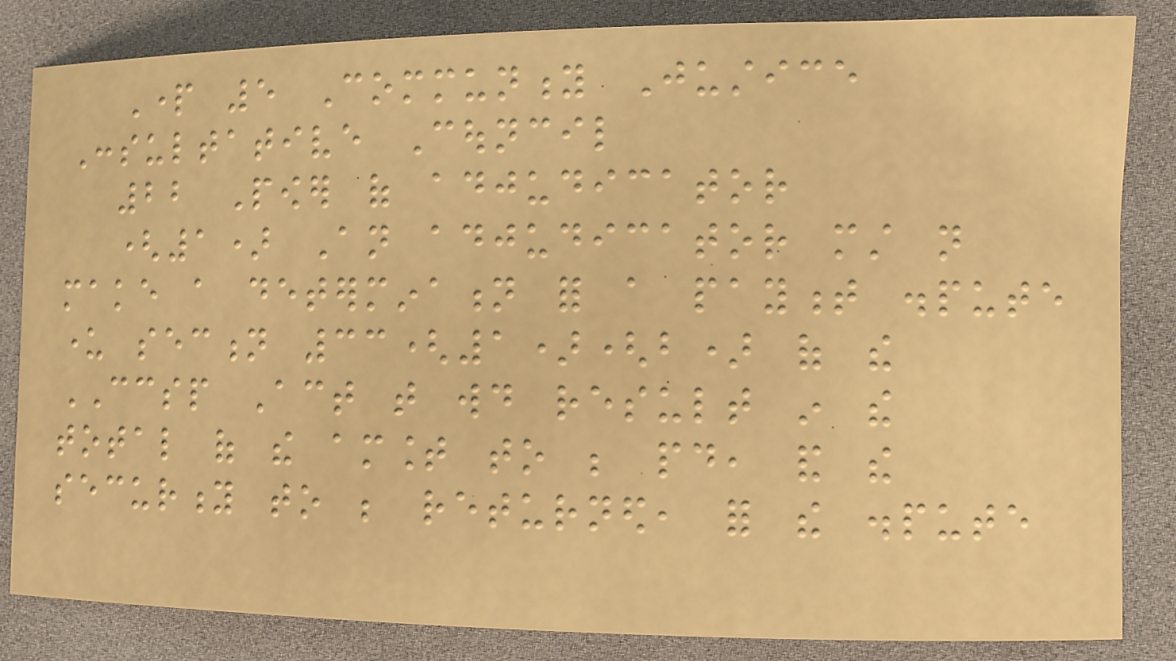Part 5 Community Justice
Consultative Council
22 Power of adjudicator
(1) An adjudicator must not
make a determination for a payment dispute
under section 33(1)(b) of the
CCSP Act that would result in the
total of the amount to be paid, and the
security to be returned, for the dispute
